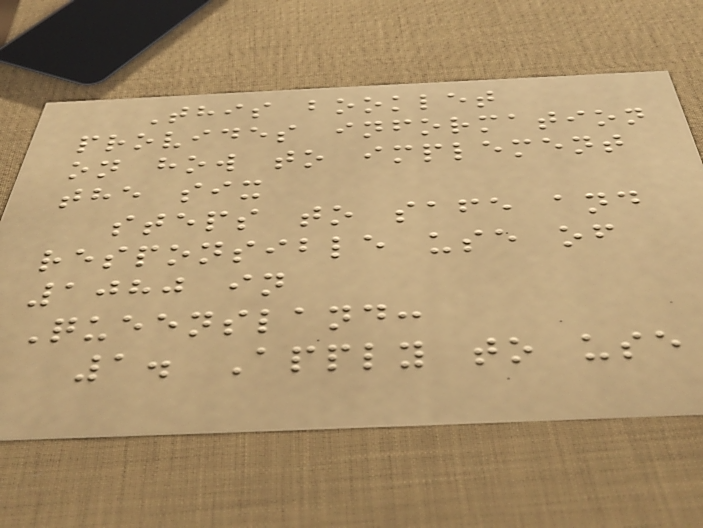This booklet
provides information
on how to implement
the six
steps to safe and
responsible use of
1080 in
Queensland:
1. Apply to use
